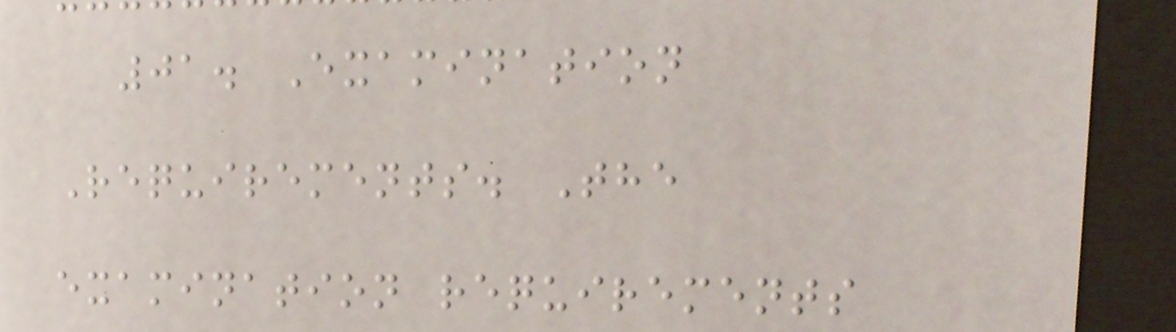01. Examination
Requirements. The
examination requirements
